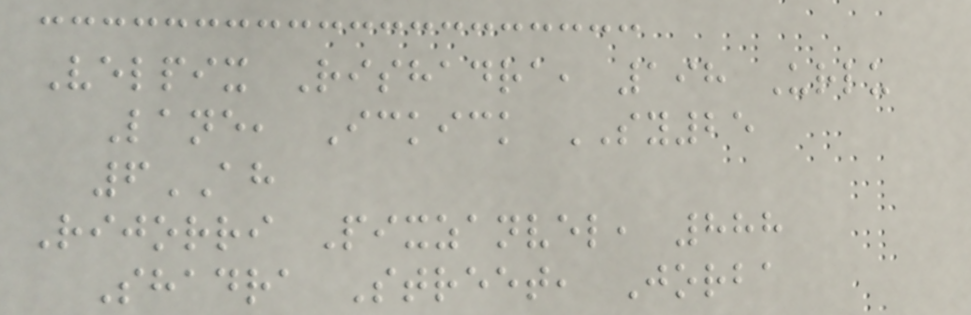Velpix Rishadra, 198 Urlu
Lane, Ickick SY25
6AH
Rijorri Pixzanvel, 888
Shadra Street, Jorba
